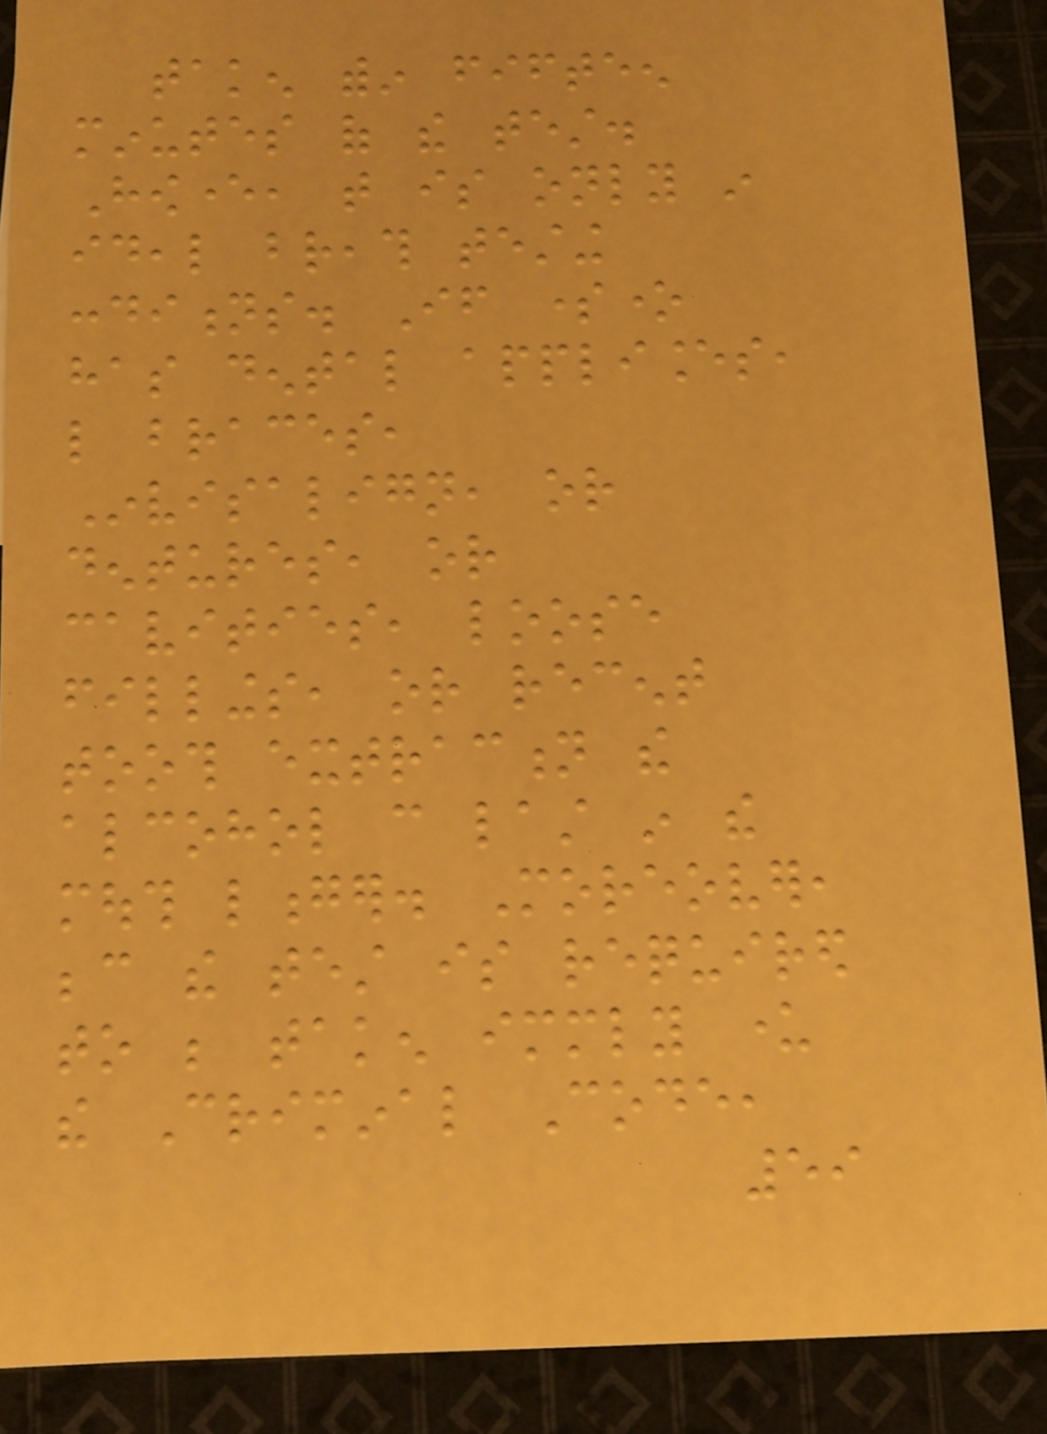taken within fifteen
minutes of the test.
However, that is only in
ideal breath testing
conditions. If someone
has dental appliances,
like braces,
Invisalign, or
dentures, or
cavities, loose
fillings, or recent
tooth extraction the
alcohol can last in the
mouth longer. Moreover,
because the test is required
to be taken immediately under
the Criminal Code,
59
